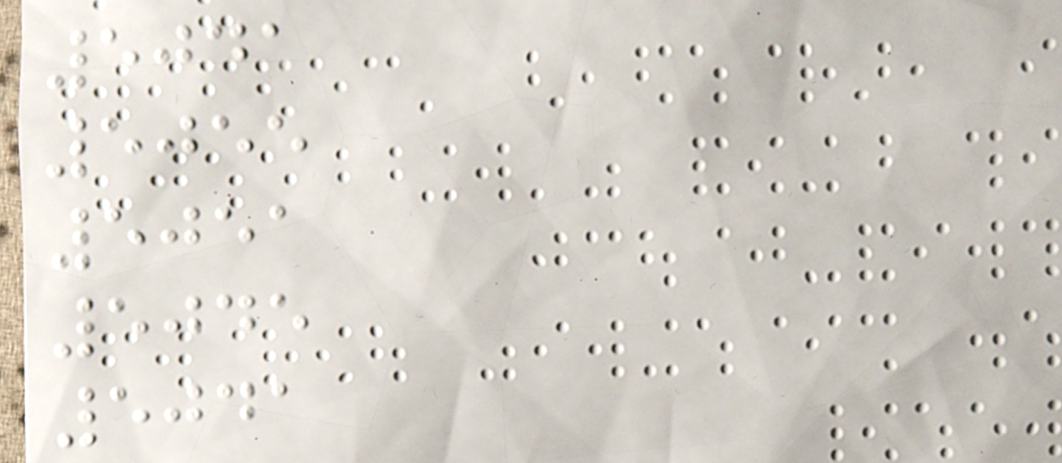5041
5055
5051
5045
5041
